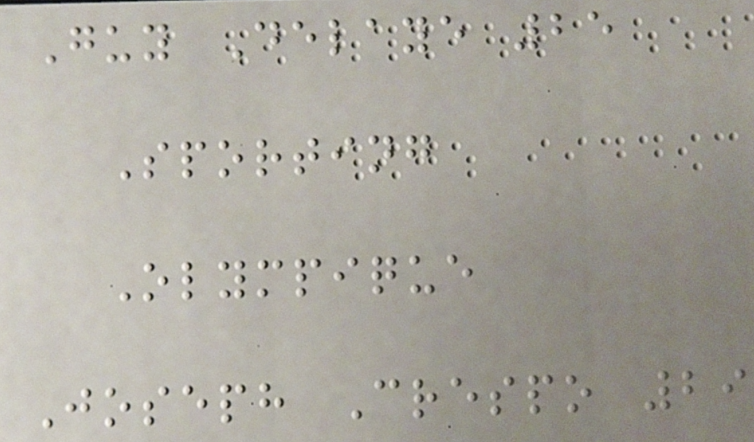Guy Delaye 25
Sporting
Olympique
Joseph Crespo 29
